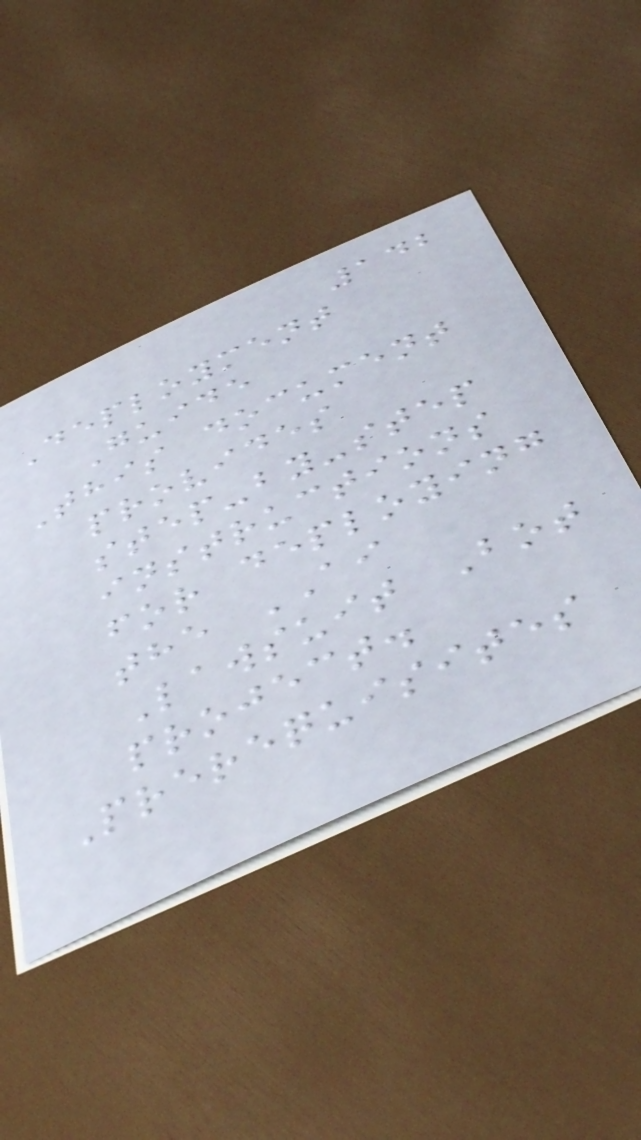142
Deployment
Guide
This document
provides
step-by-step
instructions
for deploying
the AI
Lawsuit Bot
project.
Prerequisites
